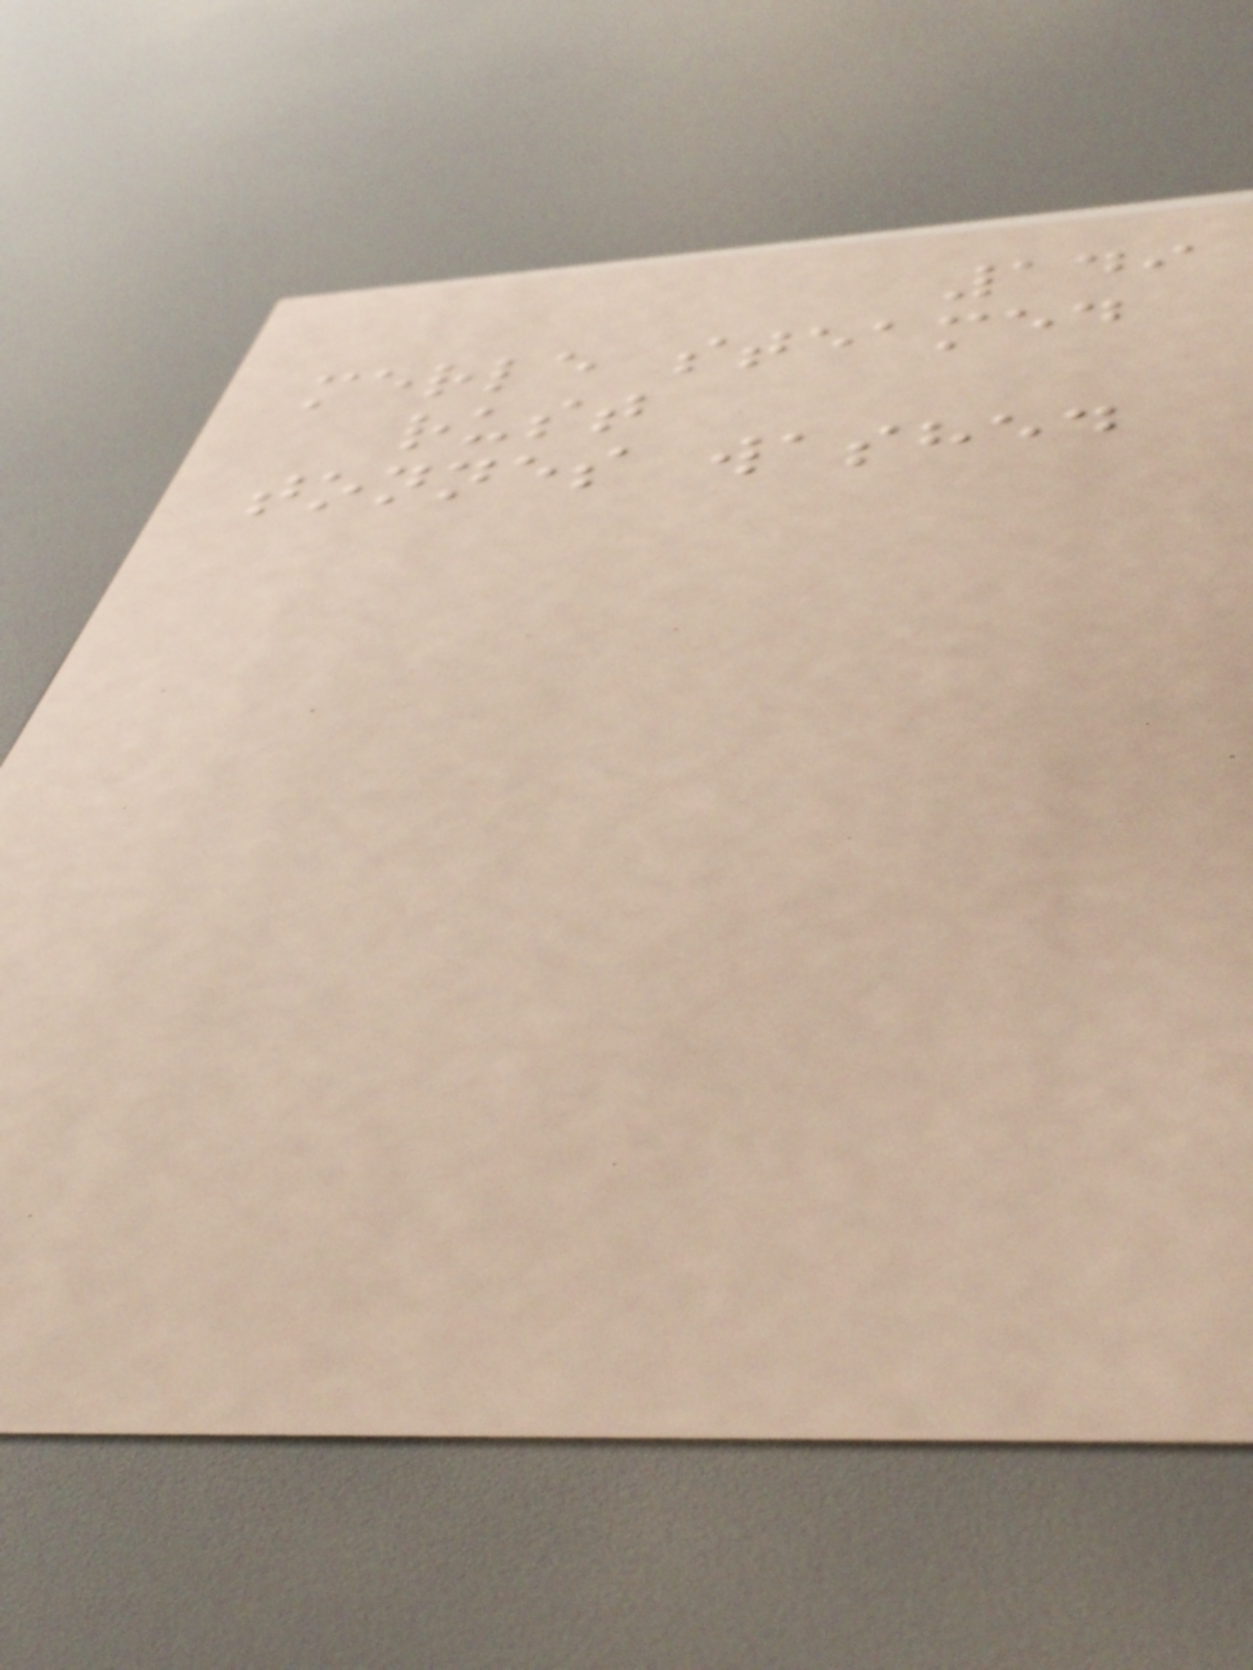149
merle steamed
rust
tonnes washed
